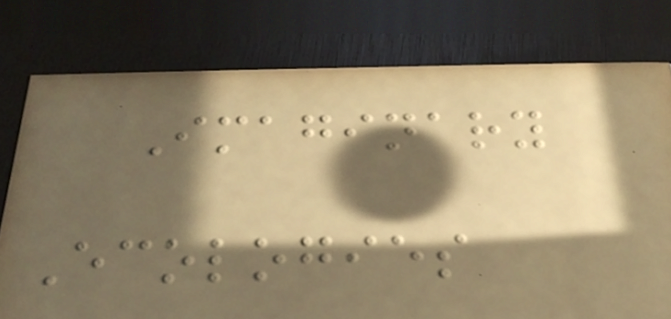Imaginary
Ecologies
